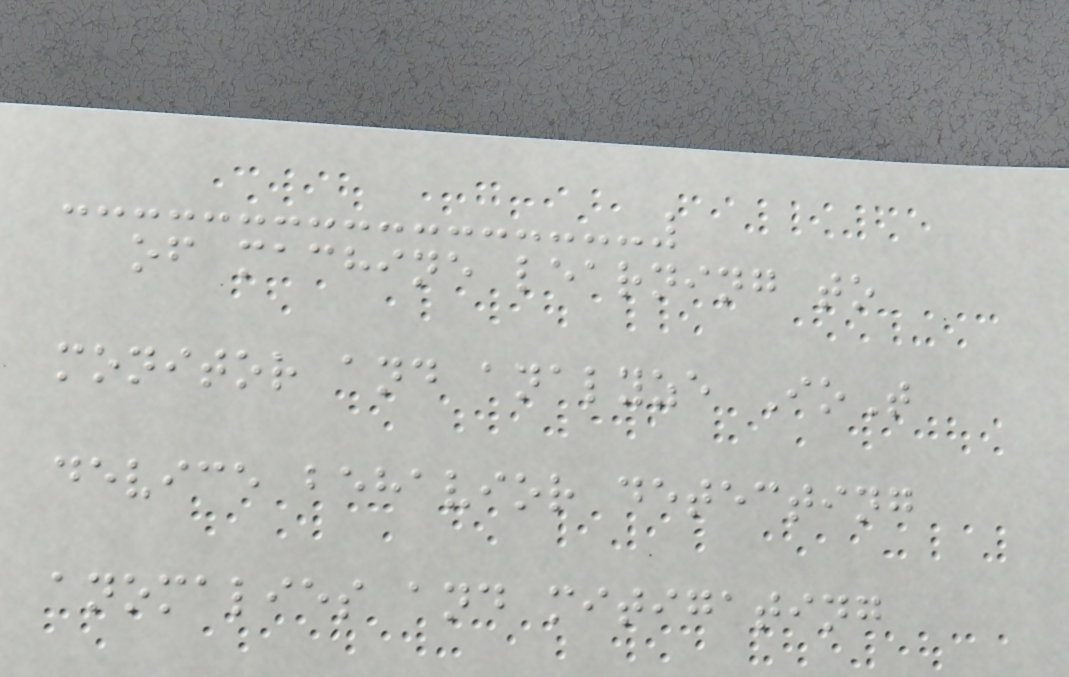of machine learning to
monitor and analyze IoT
device behavior detecting
anomalies and mitigating
